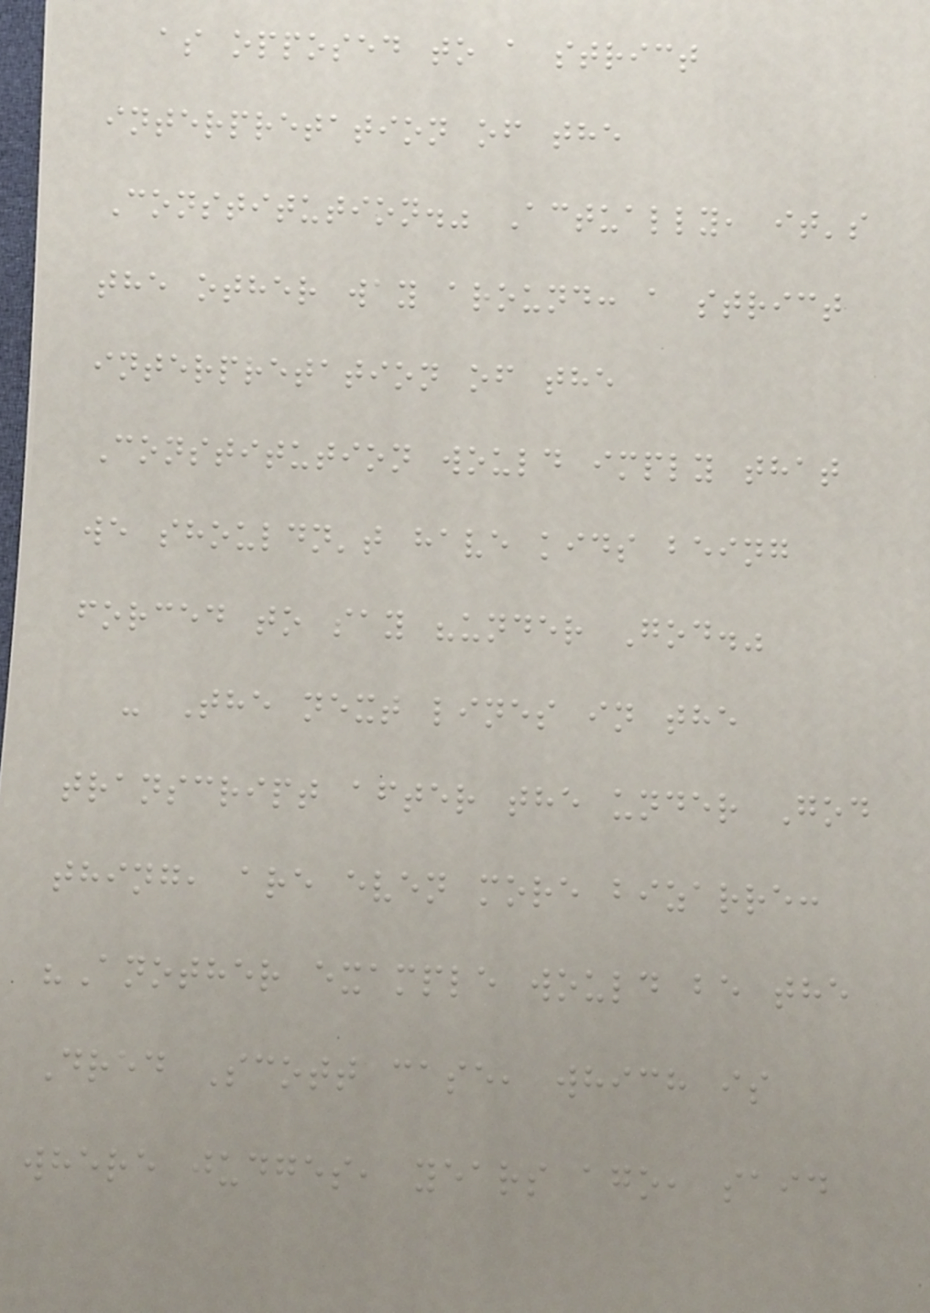as opposed to a strict
interpretation of the
Constitution." Actually, it's
the other way around: a strict
interpretation of the
Constitution would imply that
we shouldn't have kids being
forced to say "under God."
- The next lines in the
transcript after the under God
thing, are even more bizarre:
"Another example would be the
Dred Scott case, which is
where judges, years ago, said
